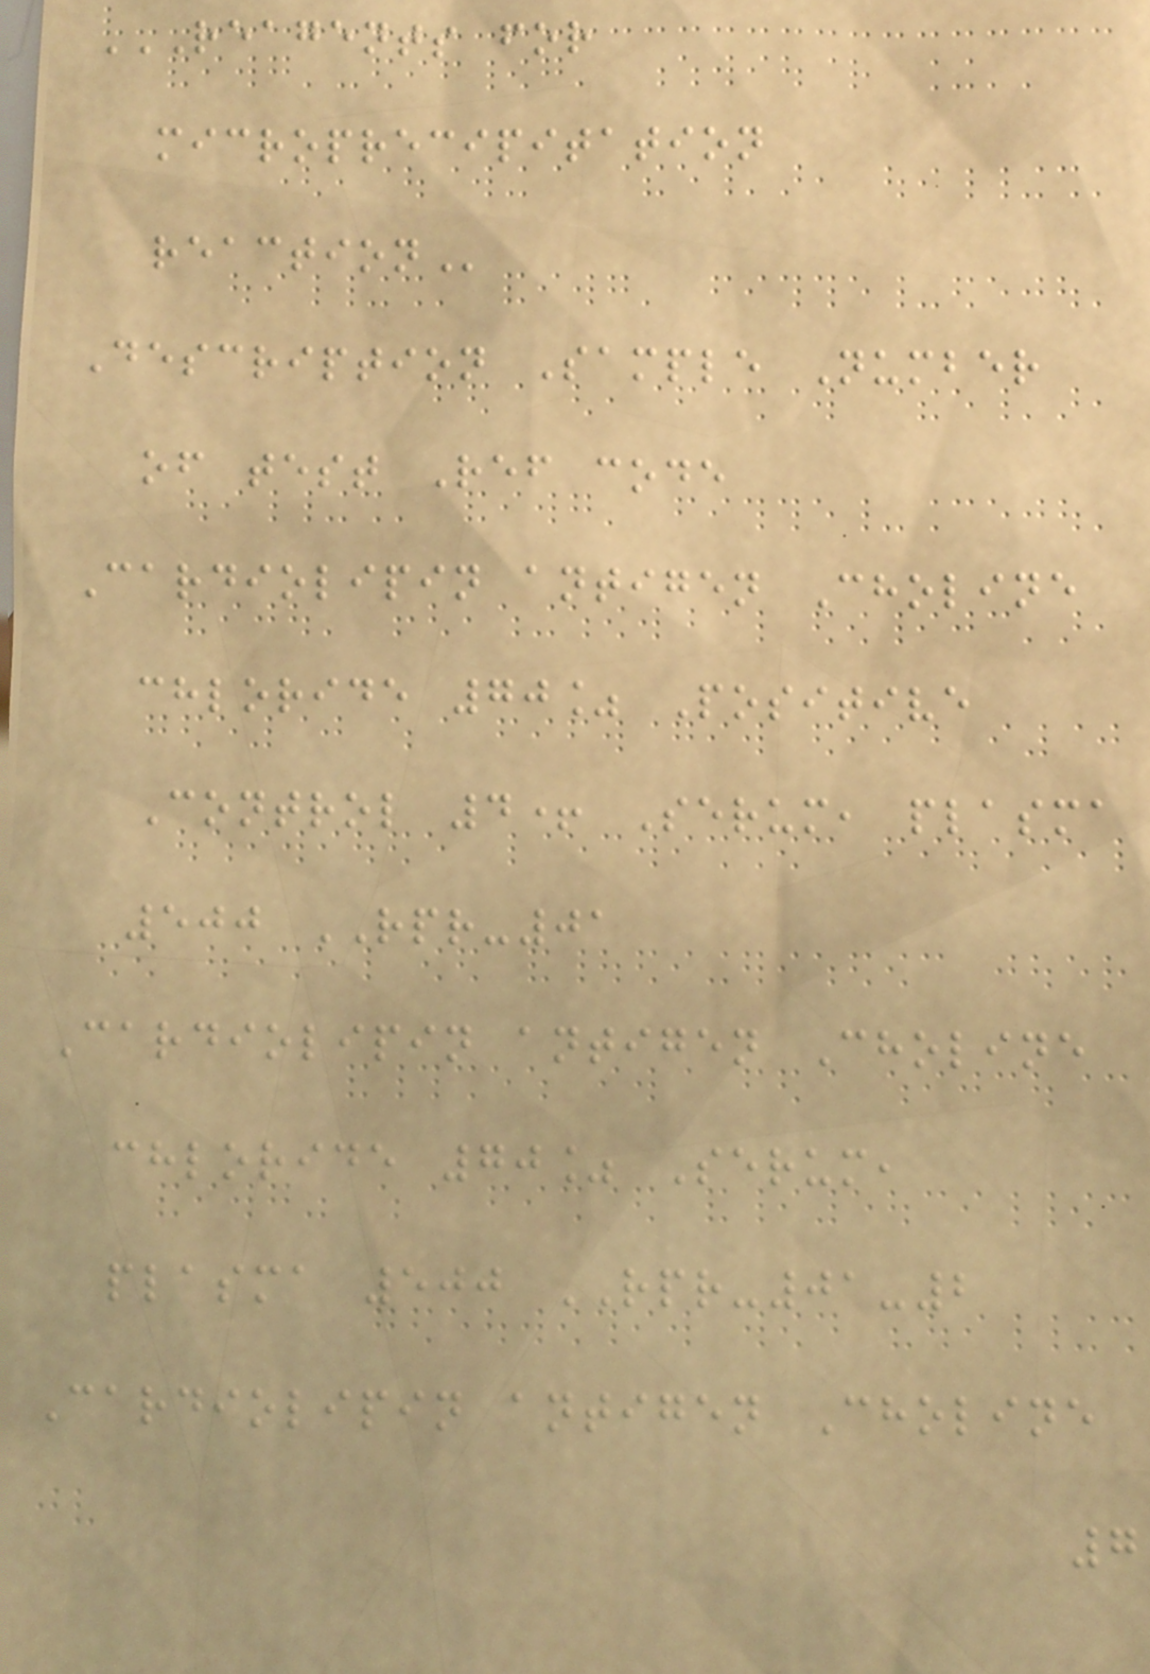REAGENTS FOR
MICROPRECIPITATION
REACTION
Description Sample Number
of test Ref code
Cardiolipin antigen Choline
chloride 70% Positive
Control 4+ Serum, plasma
500 RPR-01
Cardiolipin antigen Choline
chloride 70% Serum,
plasma 500 RPR-01-2
Cardiolipin antigen Choline
7
